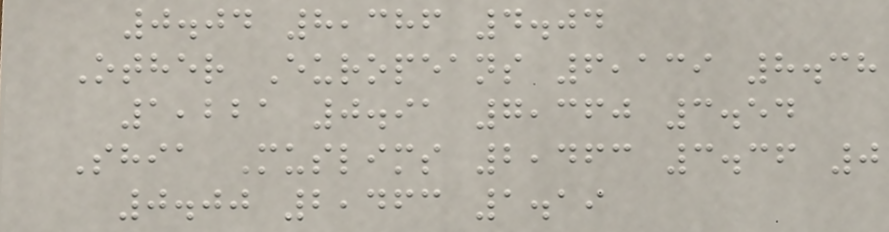0.04 8,386 4.04
Other Europeans 6,139 8.38
1,221 0.91 7,360 3.54
Shia Muslims 2,463 3.36 0
0.00 2,463 1.19
